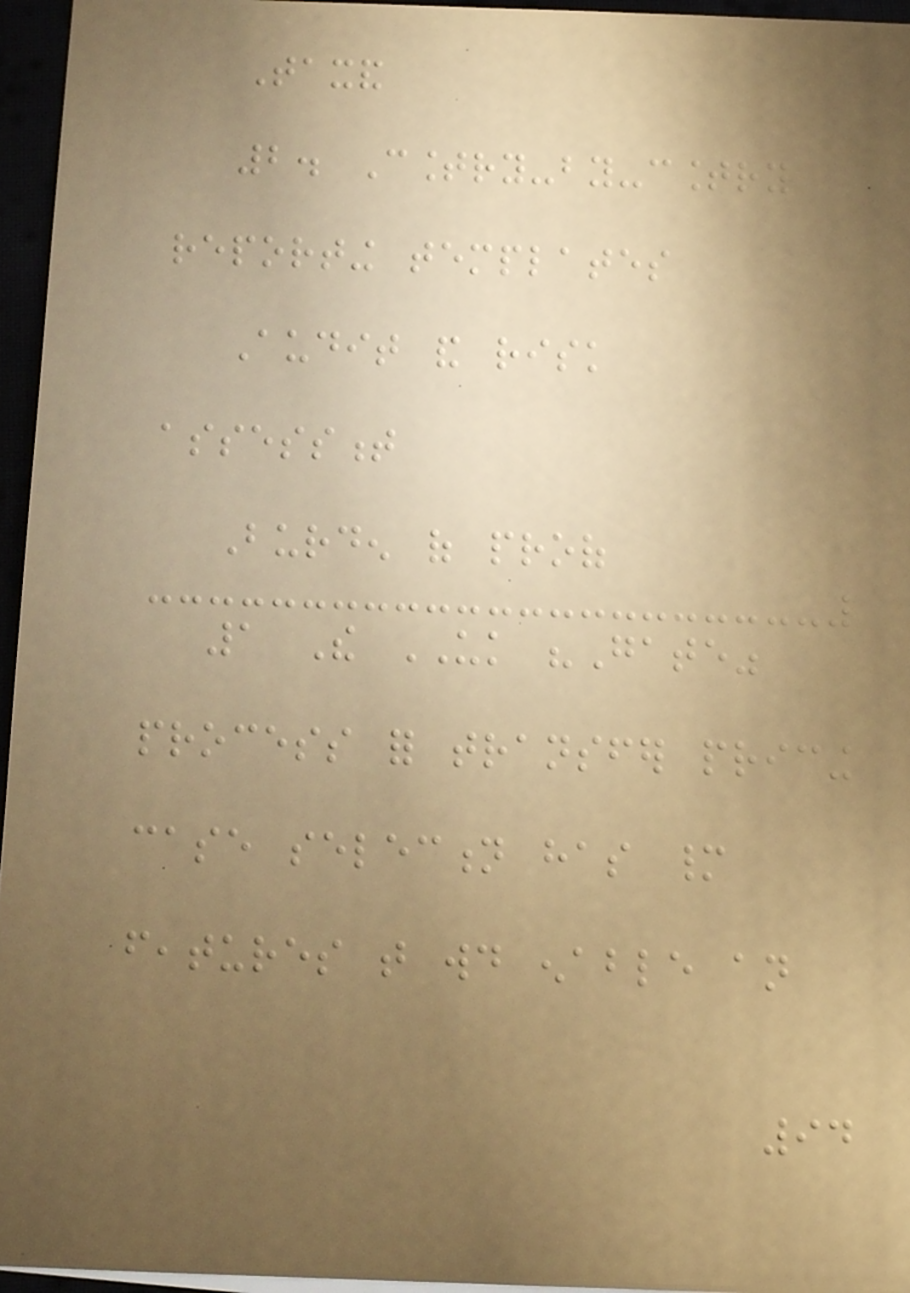Taxand
2. Country-by-country
reporting templates
Audit and risk
assessment
Burden of proof
1 The UK "Gate"
process for transfer pricing
case selection has many
features that would enable an
94
